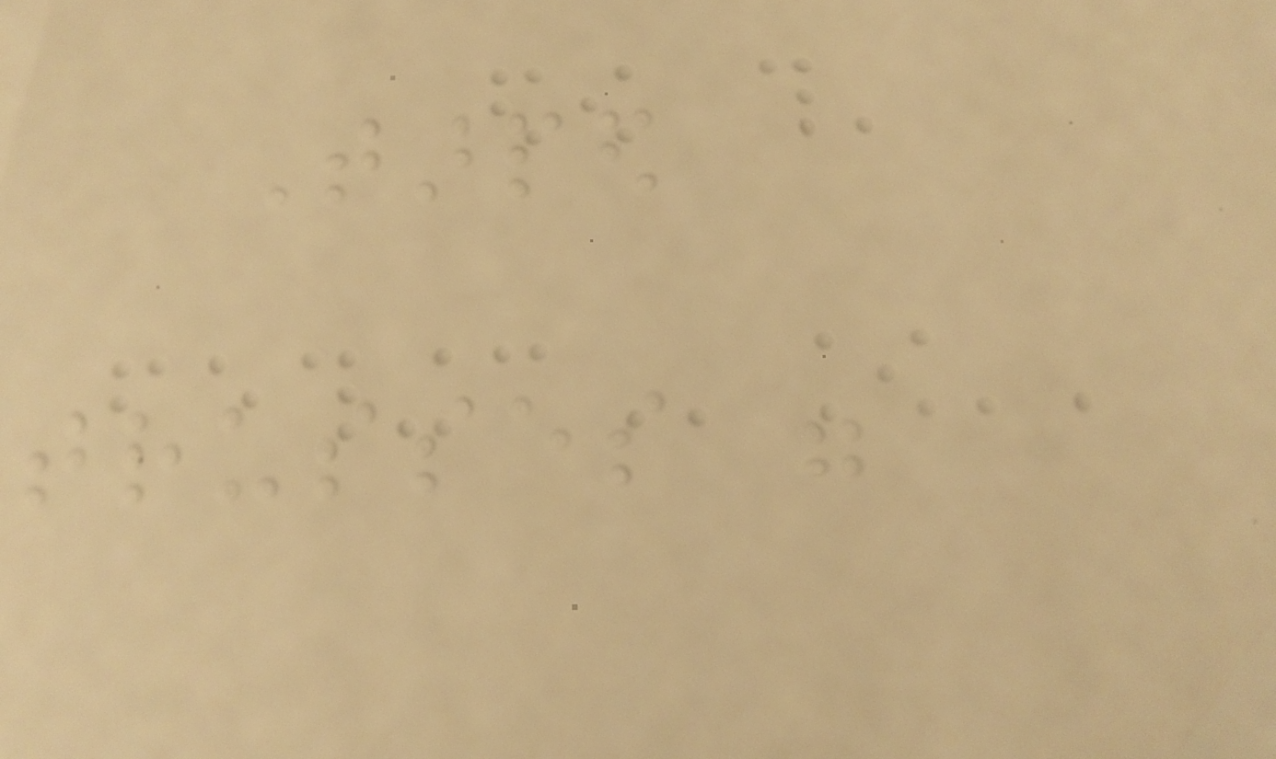Tarped
trusses were
